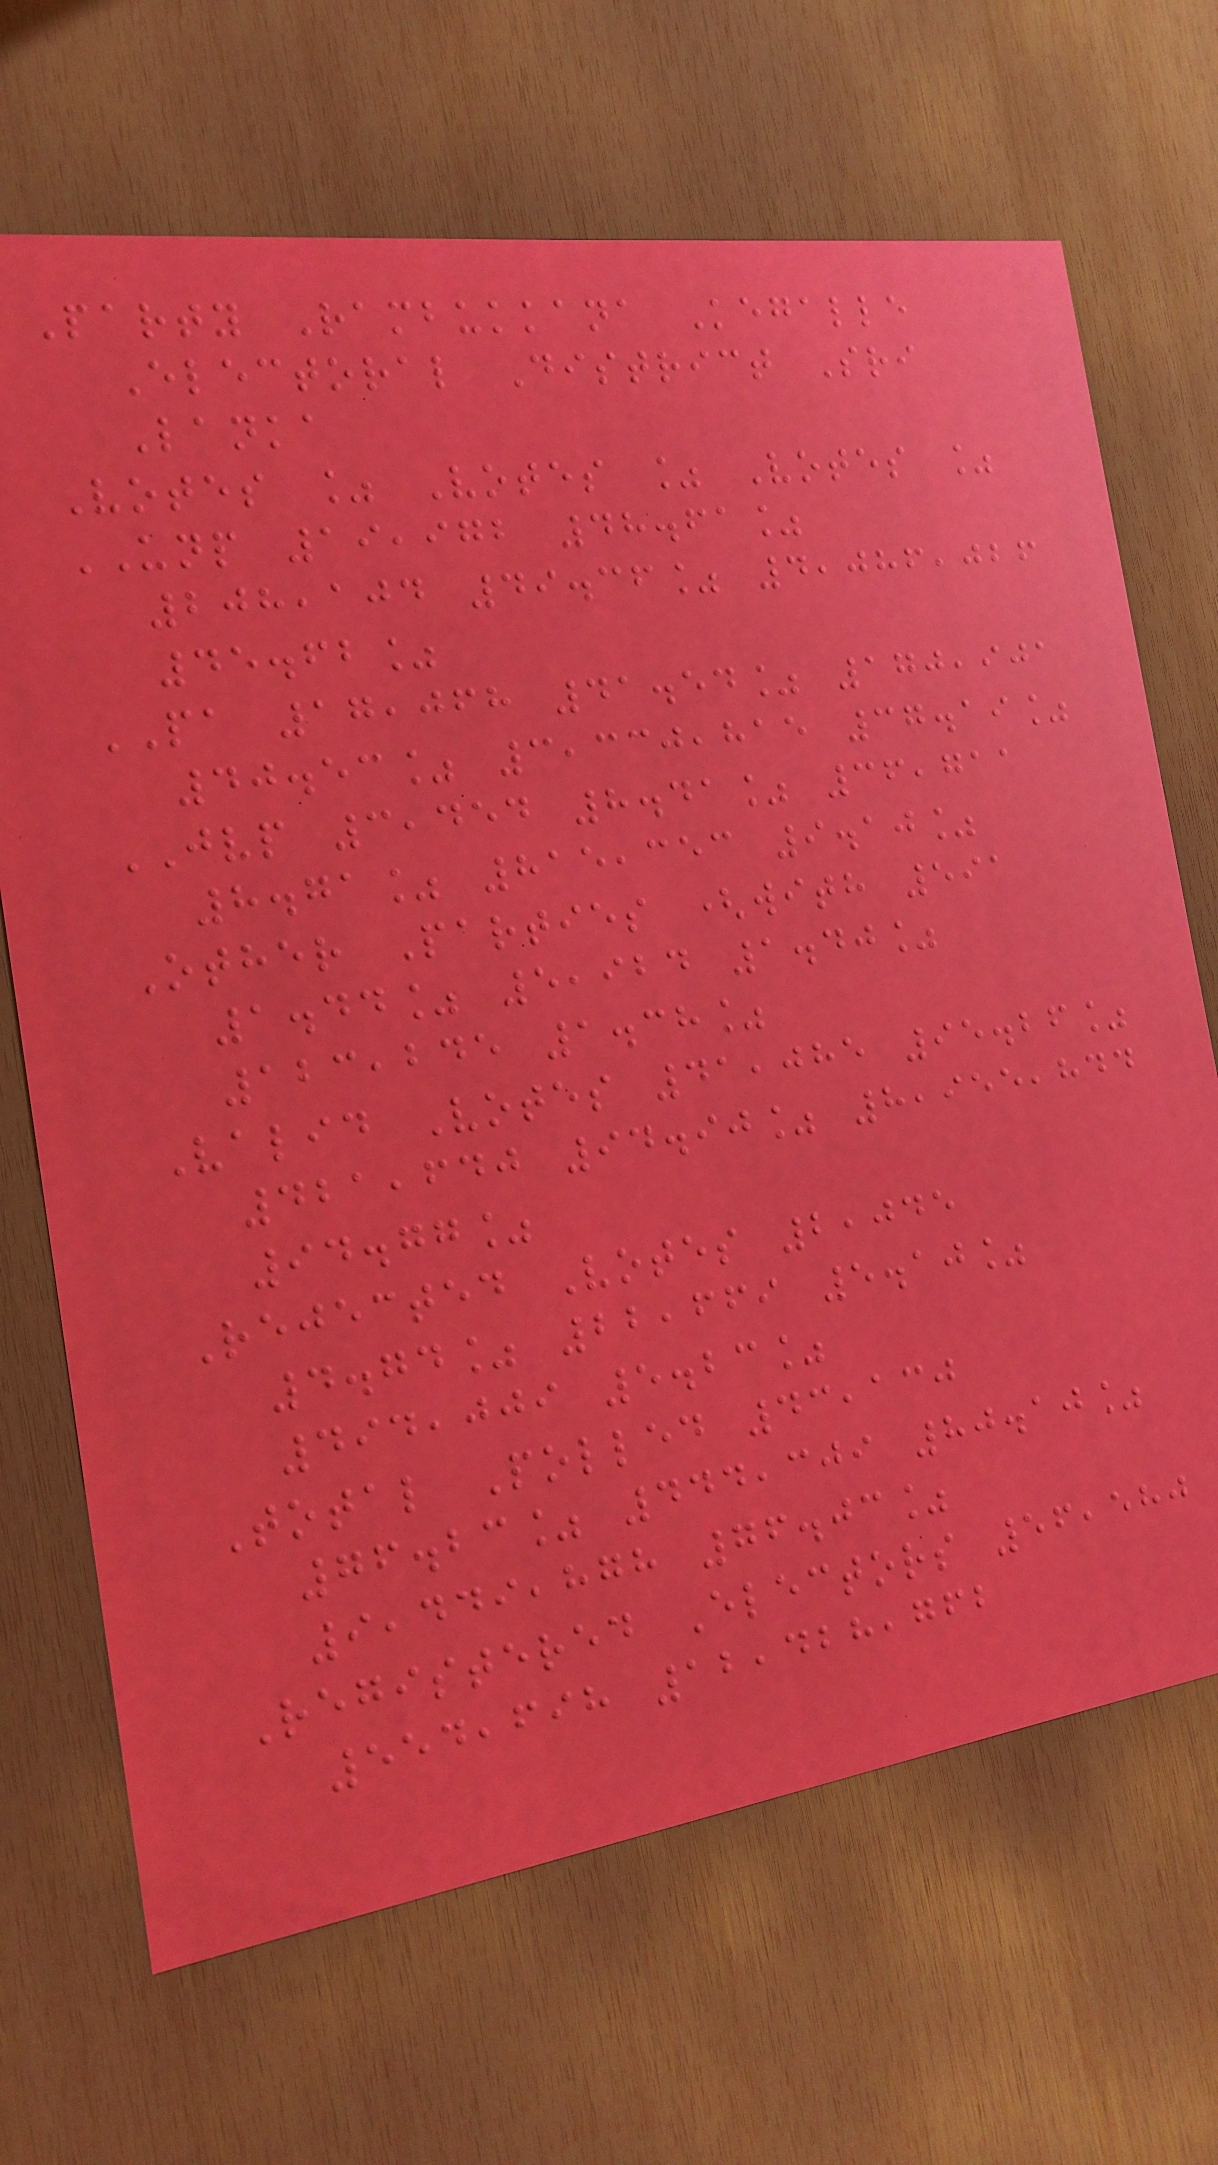Party Rambukkana Kegalle
Electoral District Sri
Lanka
Votes % Votes % Votes %
UNP 19,972 48.61%
208,104 49.36% 4,086,026
45.62%
PA 17,068 41.54% 170,901
40.53% 3,330,815 37.19%
JVP 3,454 8.41% 36,711
8.71% 815,353 9.10%
Other Parties (with 591
1.44% 5,924 1.40%
123,245 1.38%
Valid Votes 41,085 95.26%
421,640 94.90% 8,955,844
94.77%
Rejected Votes 2,045
4.74% 22,669 5.10%
494,009 5.23%
Total Polled 43,130
76.23% 444,309 80.10%
9,449,878 76.03%
Registered Electors 56,580
554,698 12,428,762
